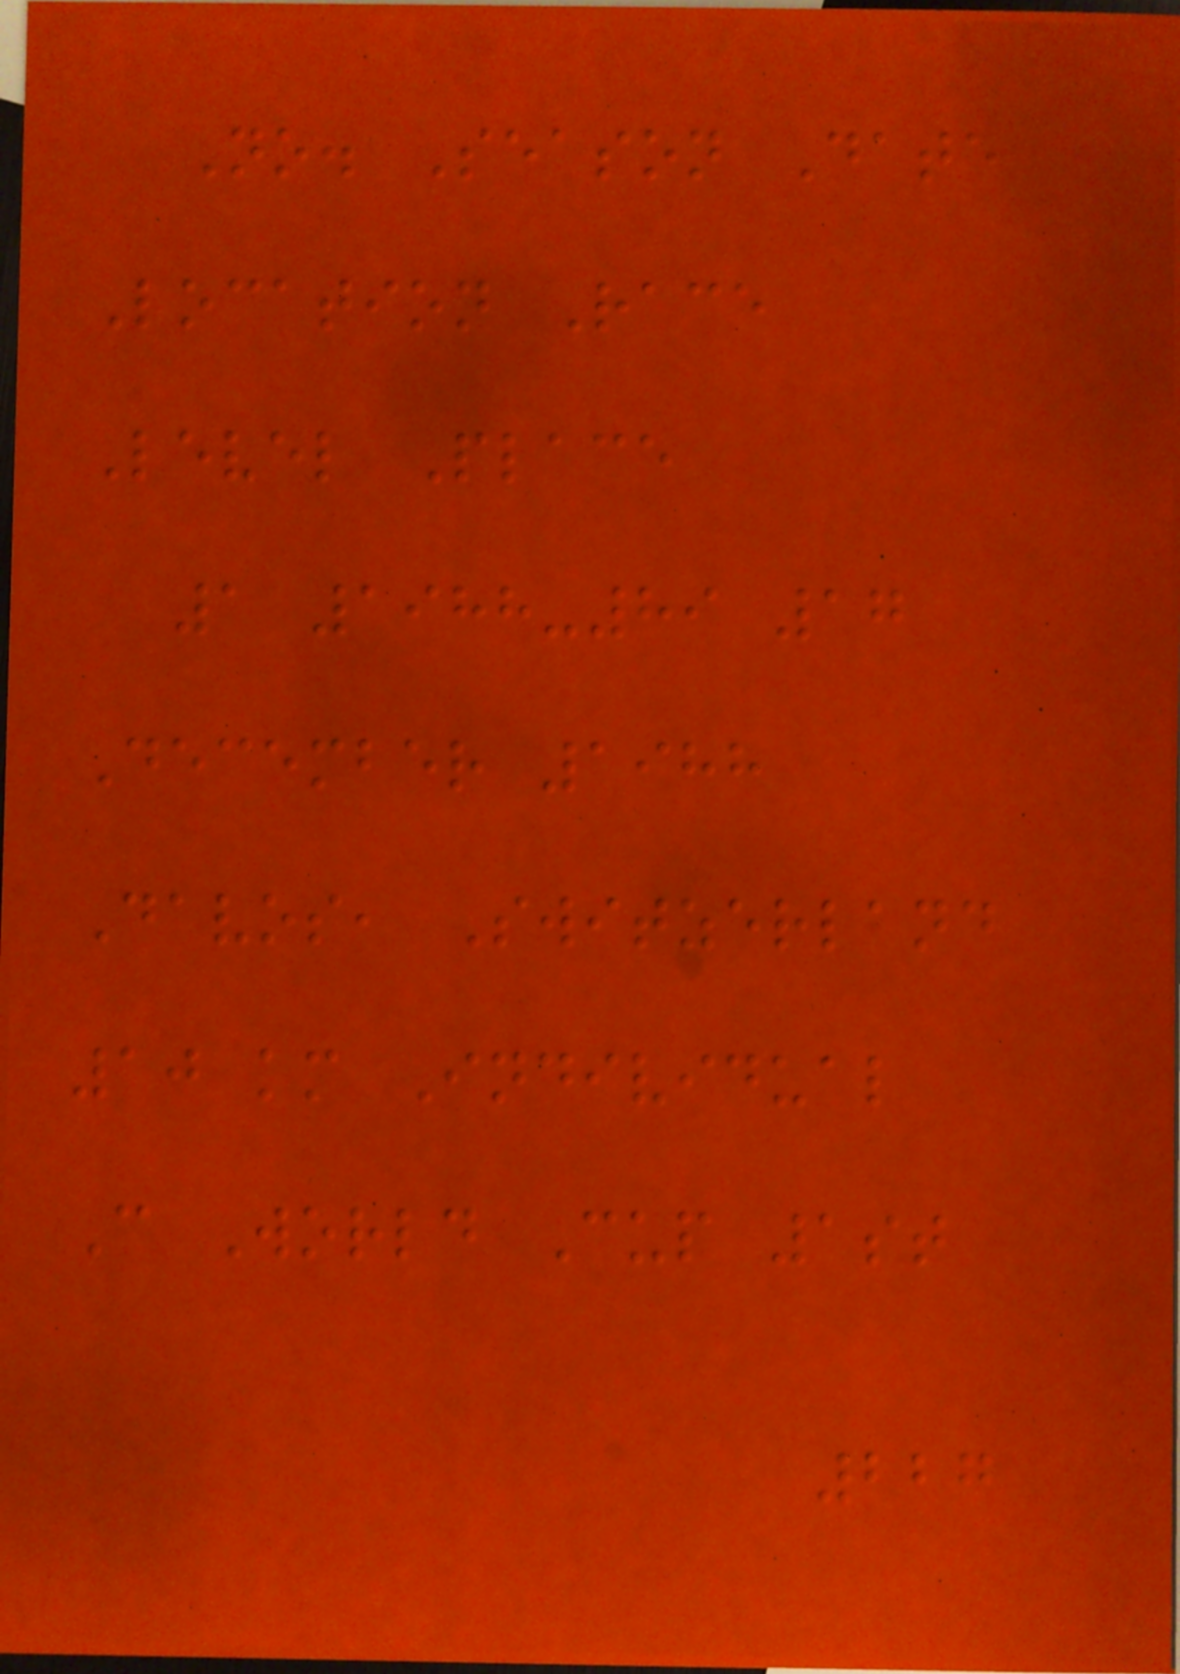No. Season Date
Location Race
Level Place
1 1988-89 17
December 1988
Davos, Switzerland
10 km Individual
C World Cup 1st
227
